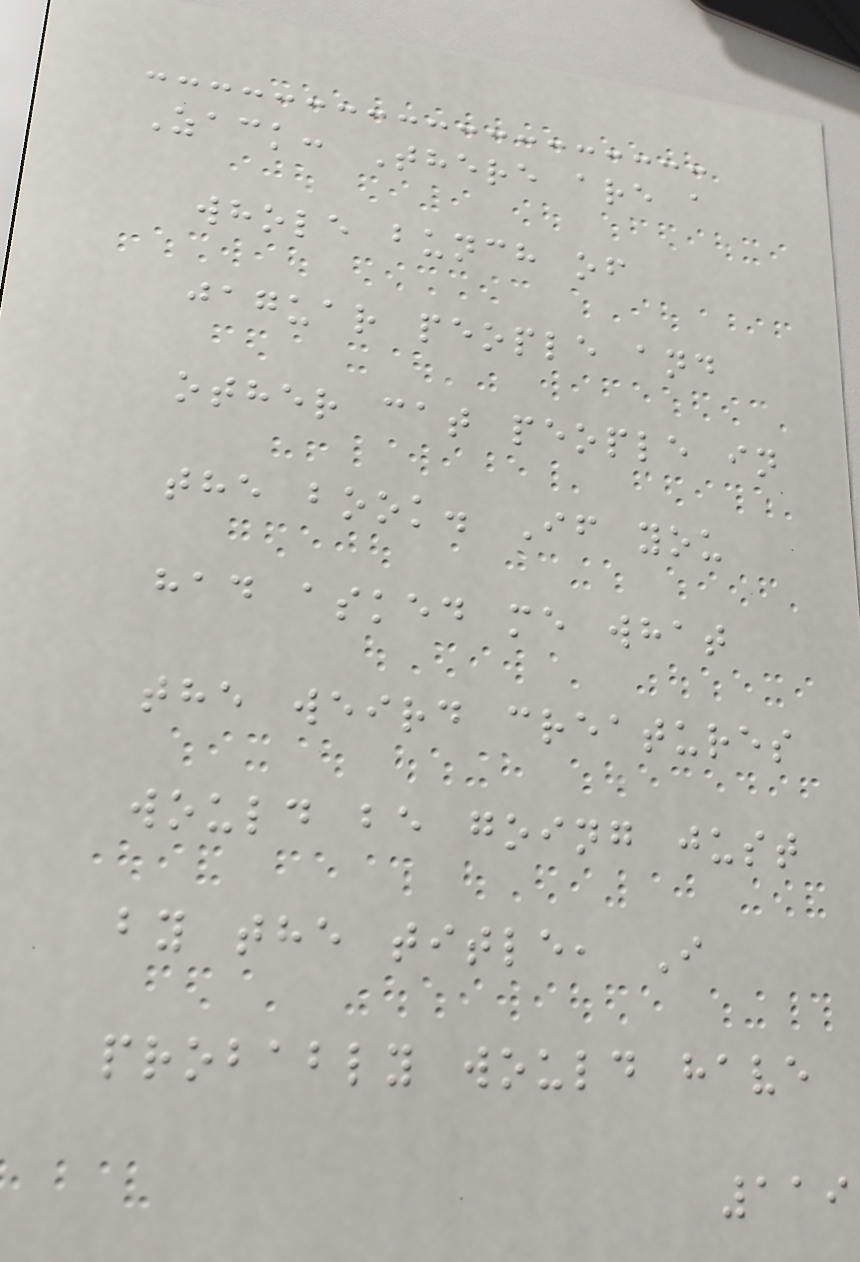Zack: There are a
whole bunch of
jaguar people and
other cat people in
the book. If you
had asked me what
the weird creatures
would be going just
by the title, I
probably would have
119
